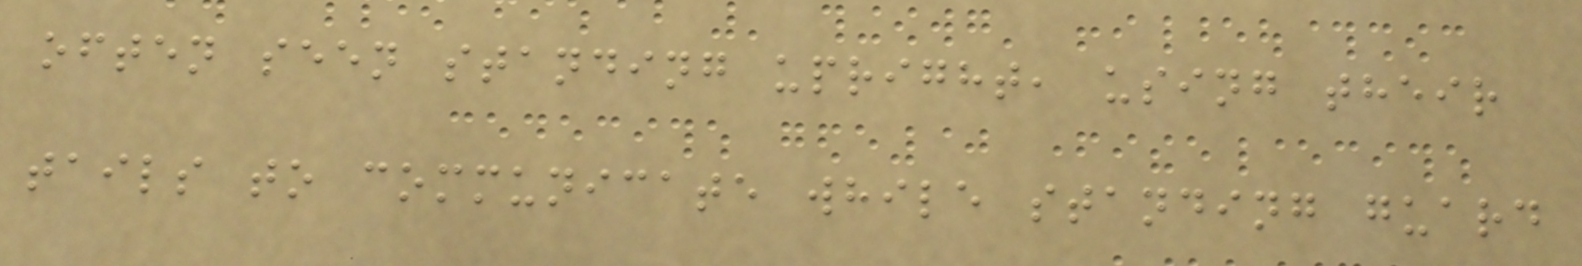often seen standing upright, using their
tails to communicate while standing guard
